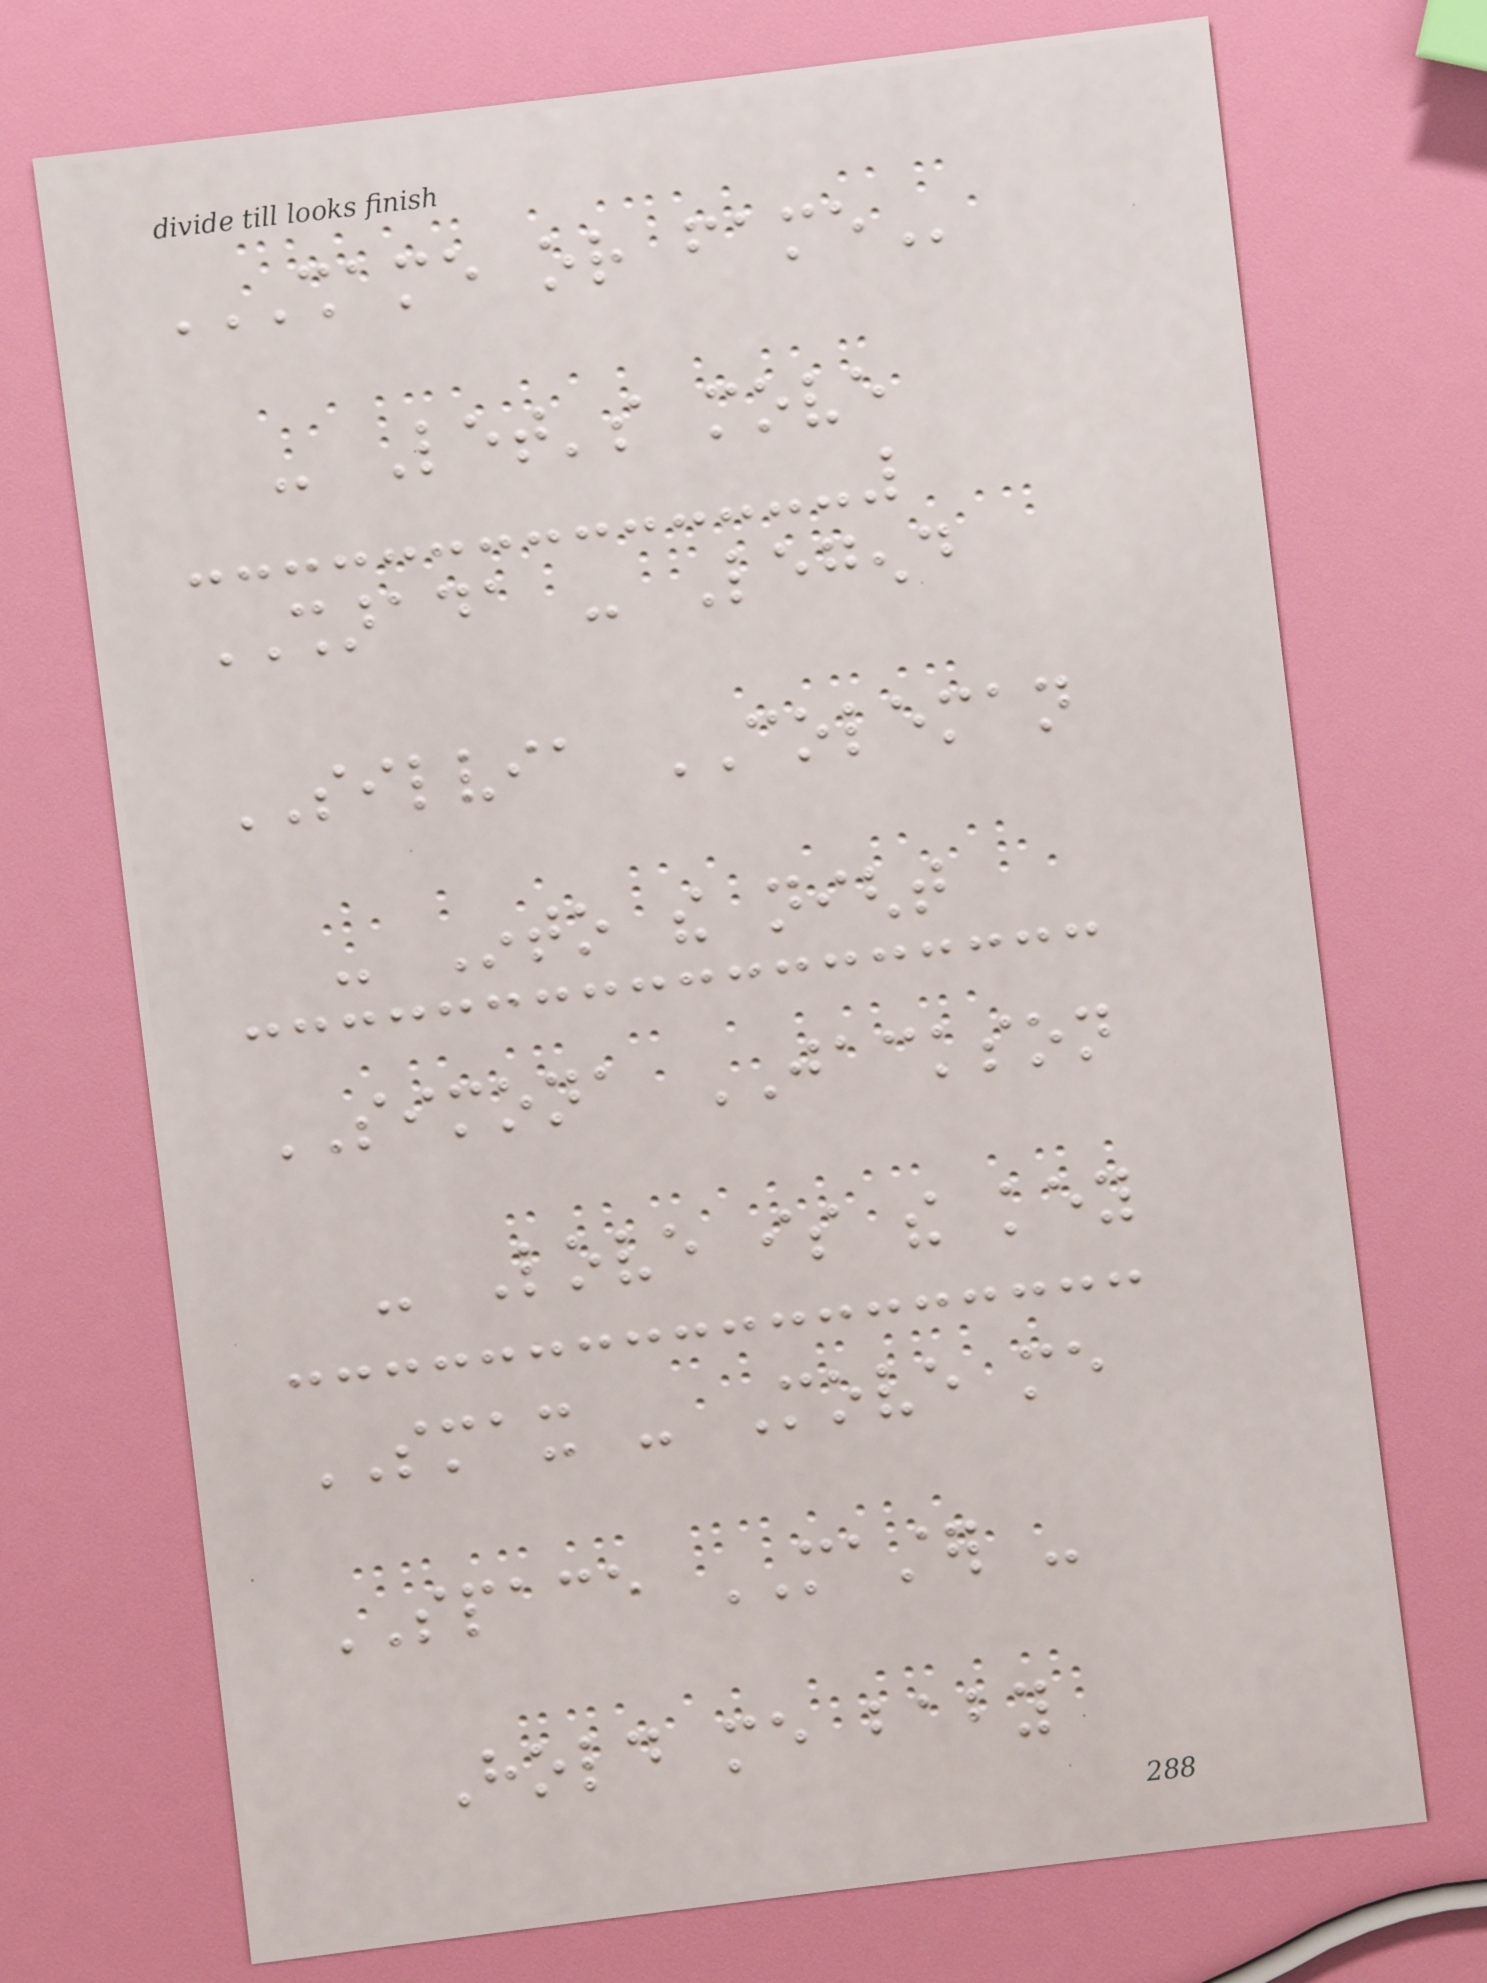SHAME OR FAME
- Let's move
SHARADA - Legend
SILVIA COLEMAN
- Into the night
SIMONA JACKSON
- Love is the key
SMAX - Move me
SPACE MASTER -
Hold me baby
